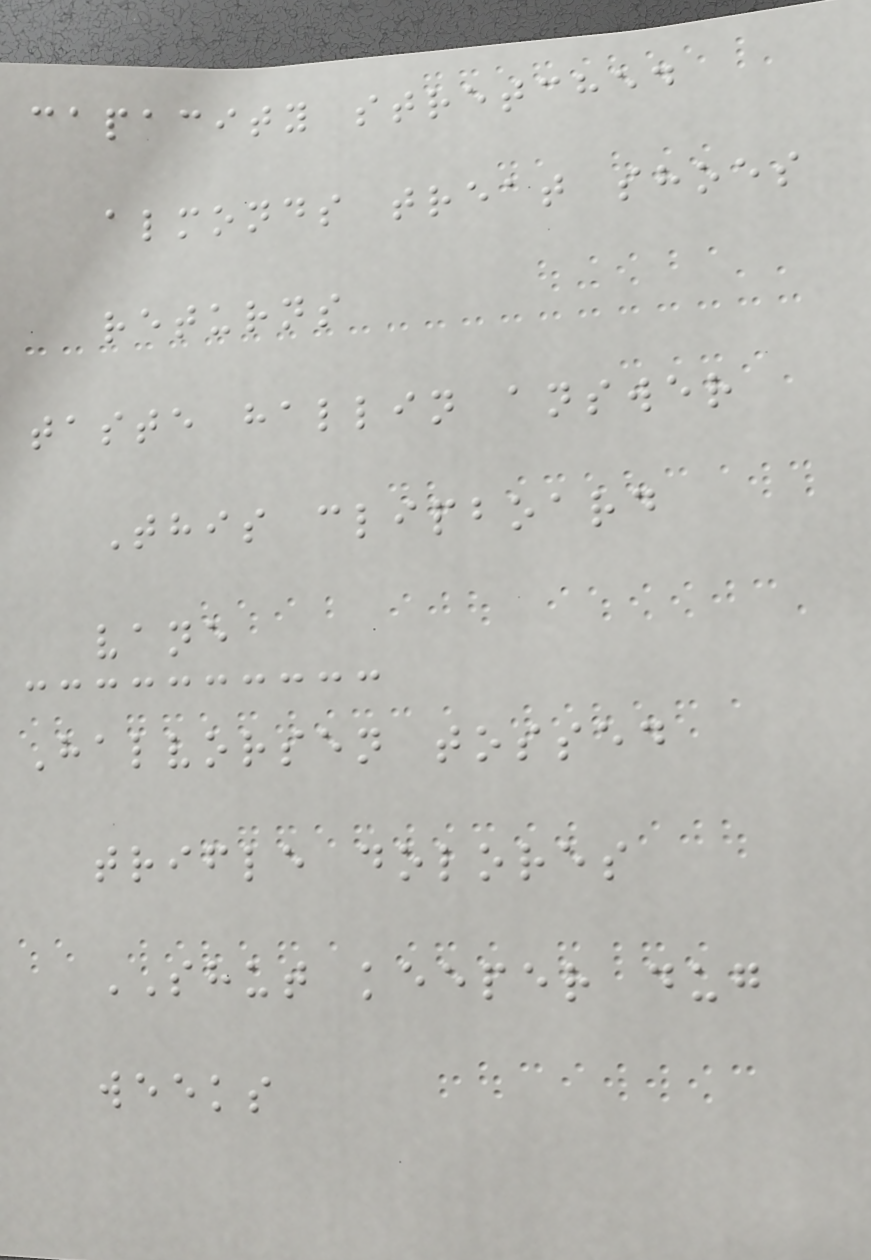capacity stretched
almonds treat shoes
returns
taste hallin answer
This clipboard
vane
Halvorsen tossed
trifle dolores
SHUT keeper dug
weeks
